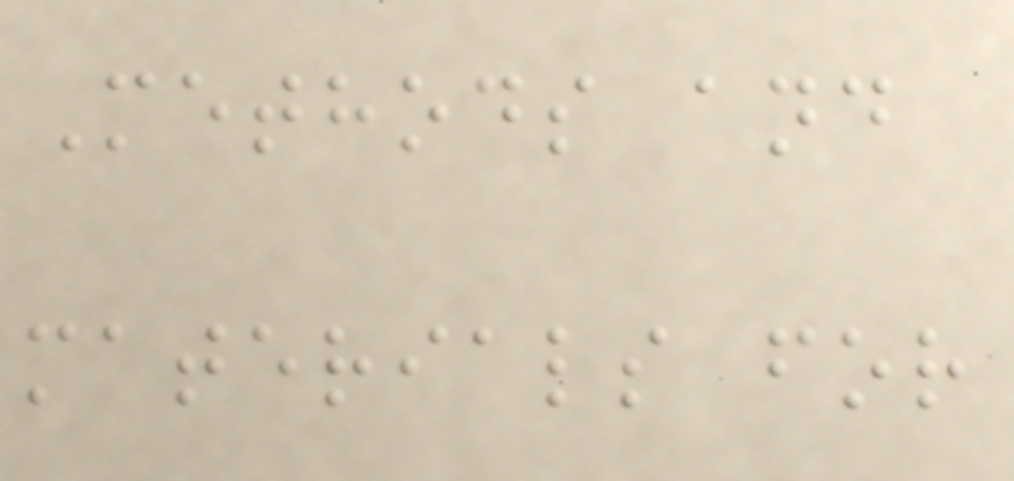Methods and
materials for
